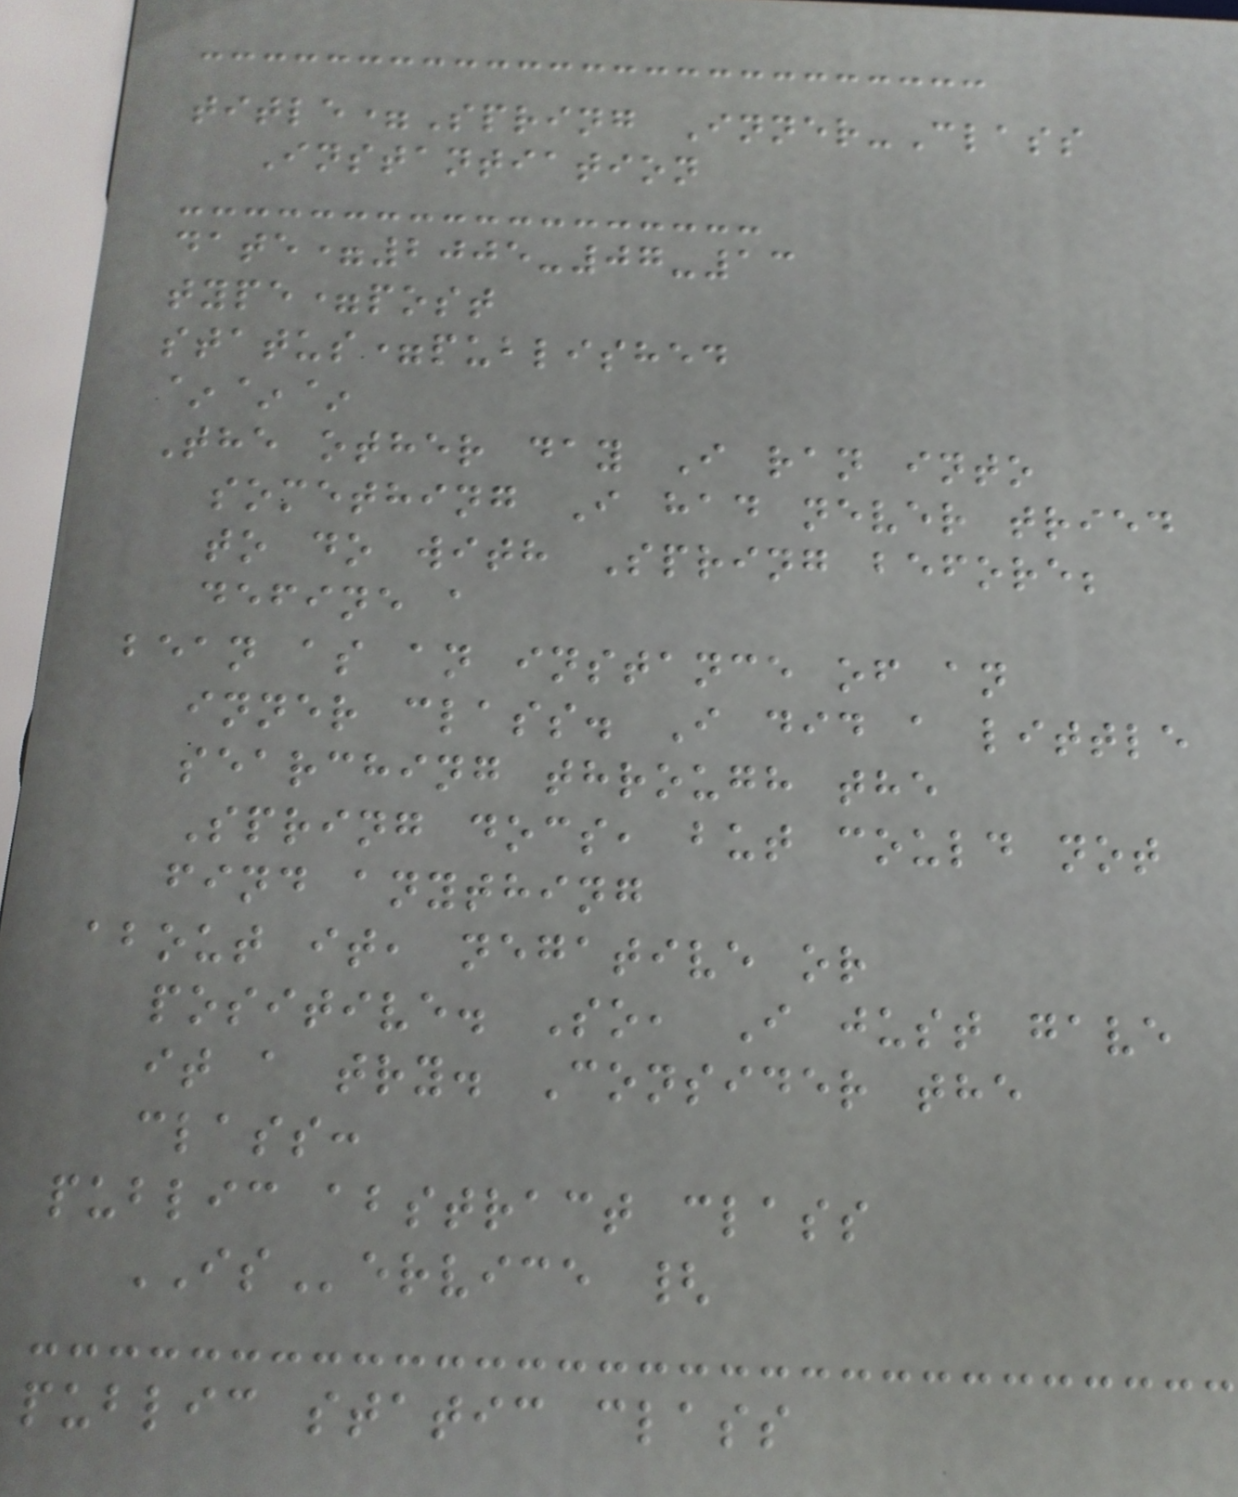title=Spring Inner-Class
Instantiation
date=2005-07-13
type=post
status=published
~~~
The other day I ran into
something I had never tried
to do with Spring before;
define a
bean as an instance of an
inner class. I did a little
searching through the
Spring docs, but could not
find anything
about it, negative or
positive. So, I just gave
it a try. Consider the
class:
public abstract class
IService {
public static class
